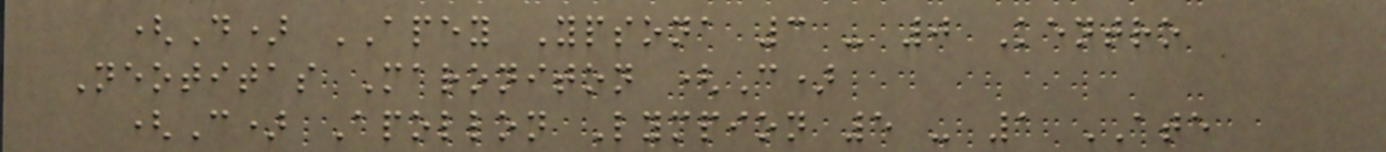(D) APEY Ypsona 3 - 0 Kentro
Neotitas Maroniton (C)
(C) Apollon Lympion 5 - 1 ATE
